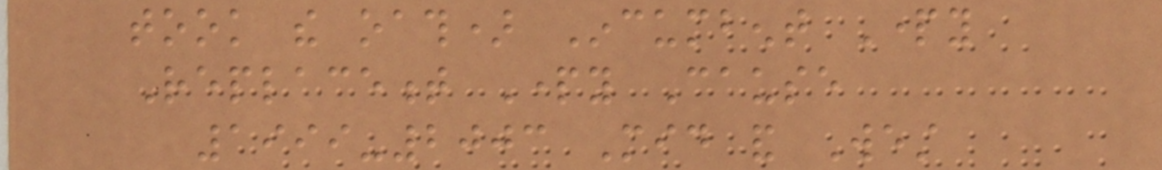took the oath) Incumbent Party
Replacement Party Cause
1999-2003 Mid and West
